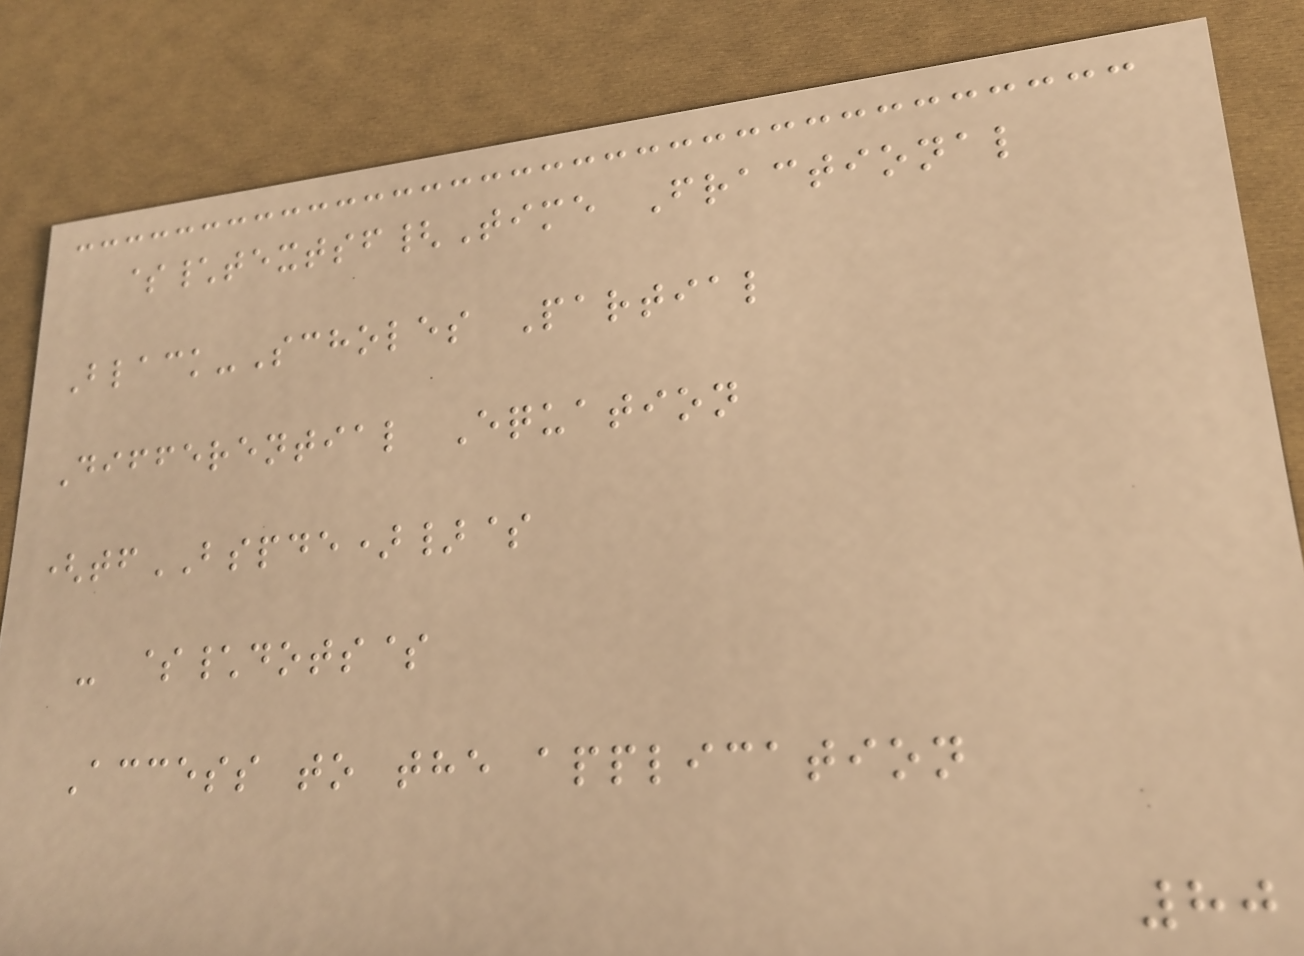$\textsf{Time Fractional
Black-Scholes Partial
Differential Equation
(tfBSPDE)}$
- $\dots$
Access to the application
80
